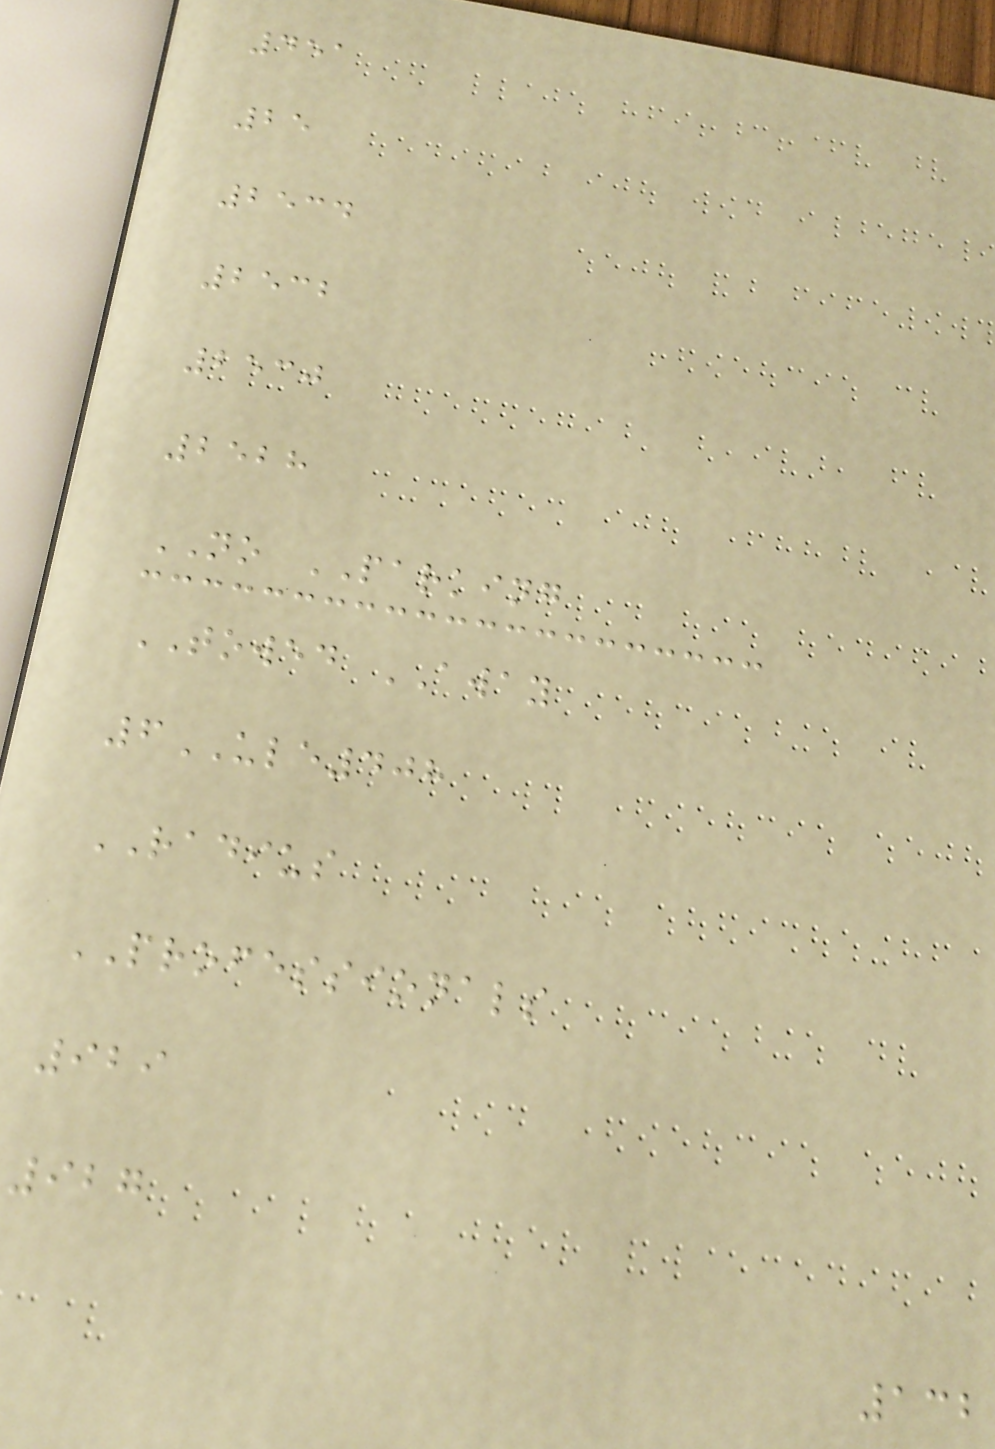451
25
2534
2532
2530
2528
NO PARKING
TOWED AWAY
6ULE408
RADIUS
PROFESSIONALS
929
927
132
